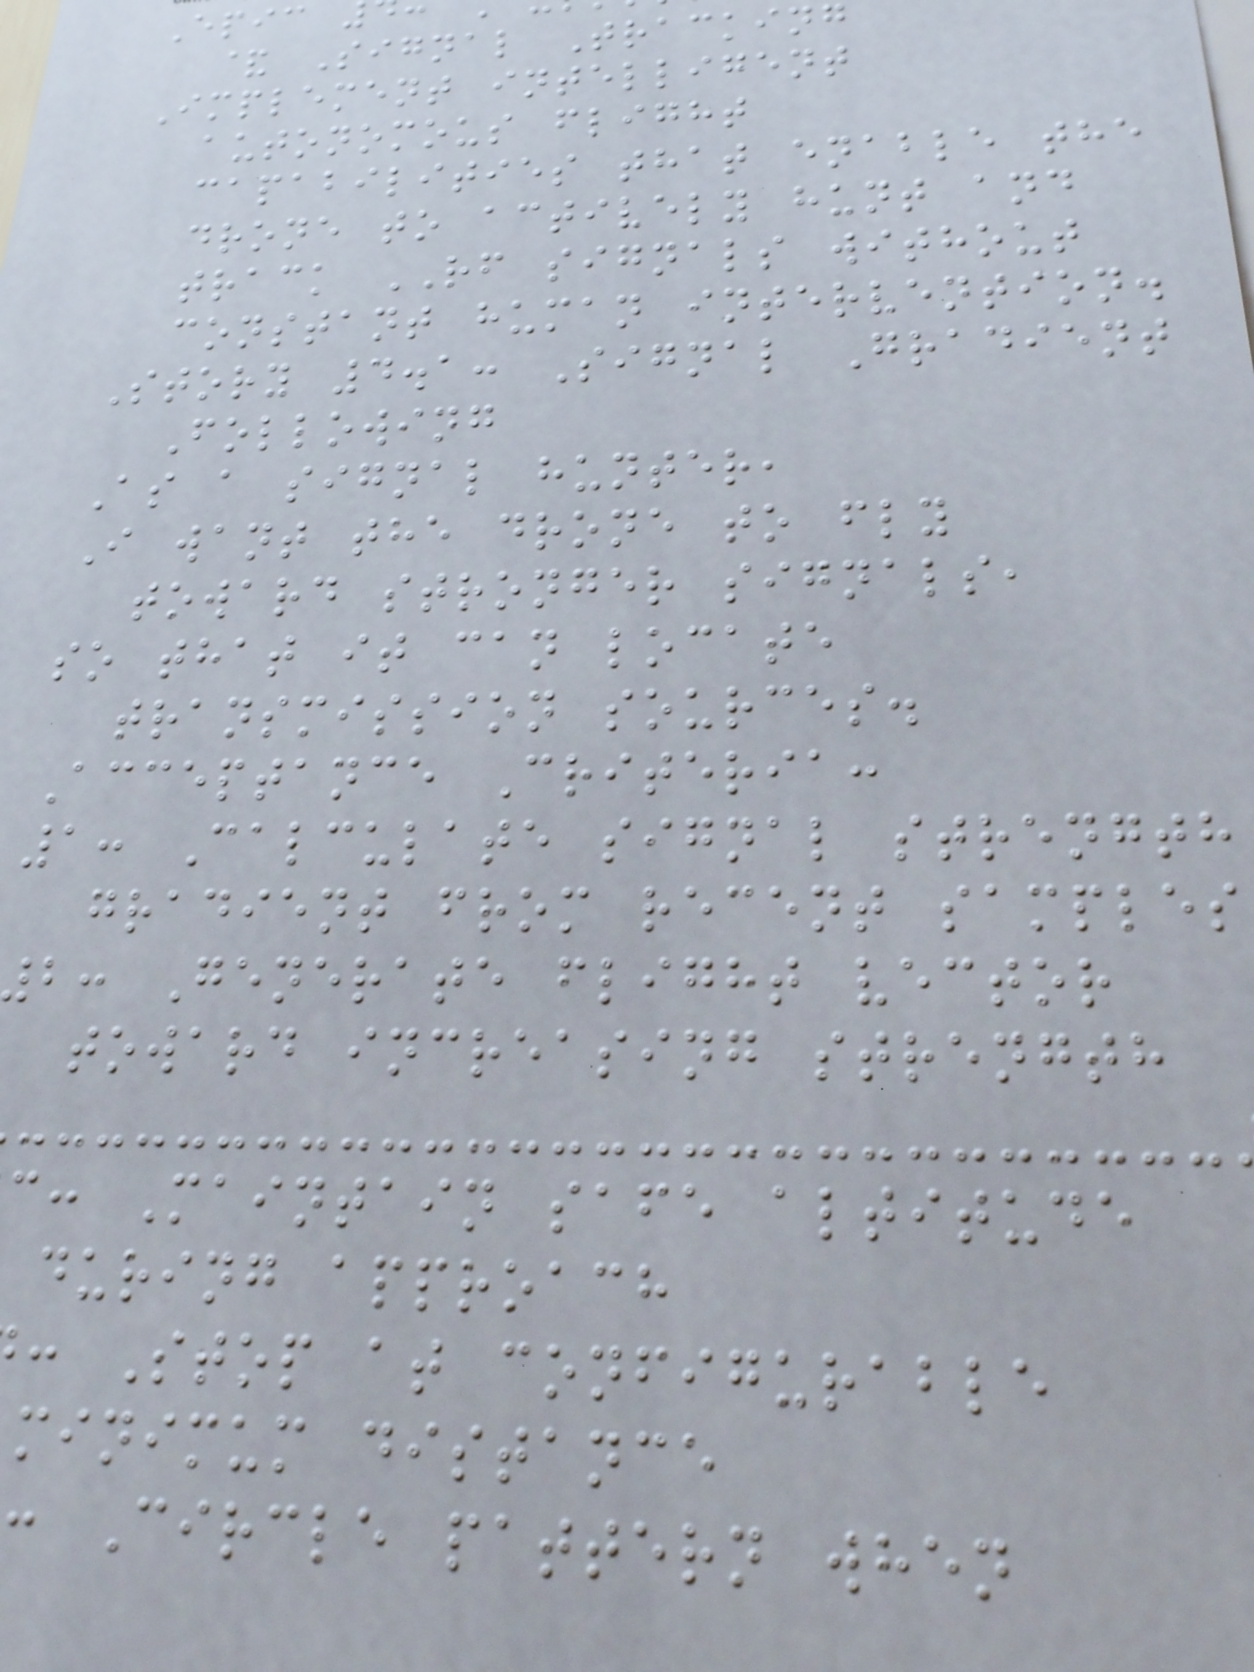& Signal Tracking
Implement intelligent
autonomous flight
capabilities that enable the
drone to actively hunt and
track RF signals without
constant human intervention.
Story 4.1: Signal Gradient
Following
As a signal hunter,
I want the drone to fly
toward stronger signals,
so that it can locate
transmission sources.
Acceptance Criteria:
1: Calculate signal strength
gradient from recent samples
2: Generate flight vector
toward increasing strength
c: Maintain safe altitude
during approach
: Stop at configurable
minimum distance
: Circle pattern when
